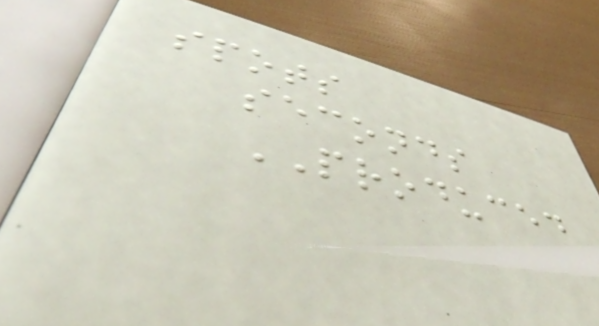spots
seconds
PRODUCED
